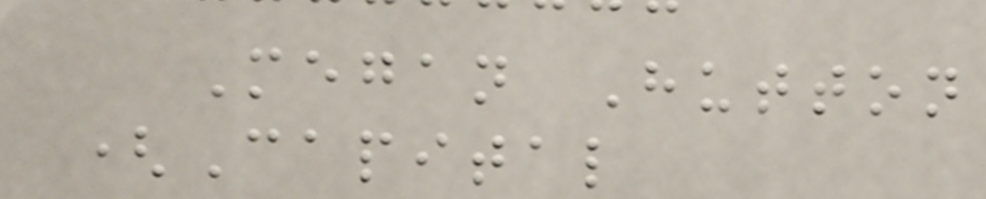Megan Hutton
(Capital
